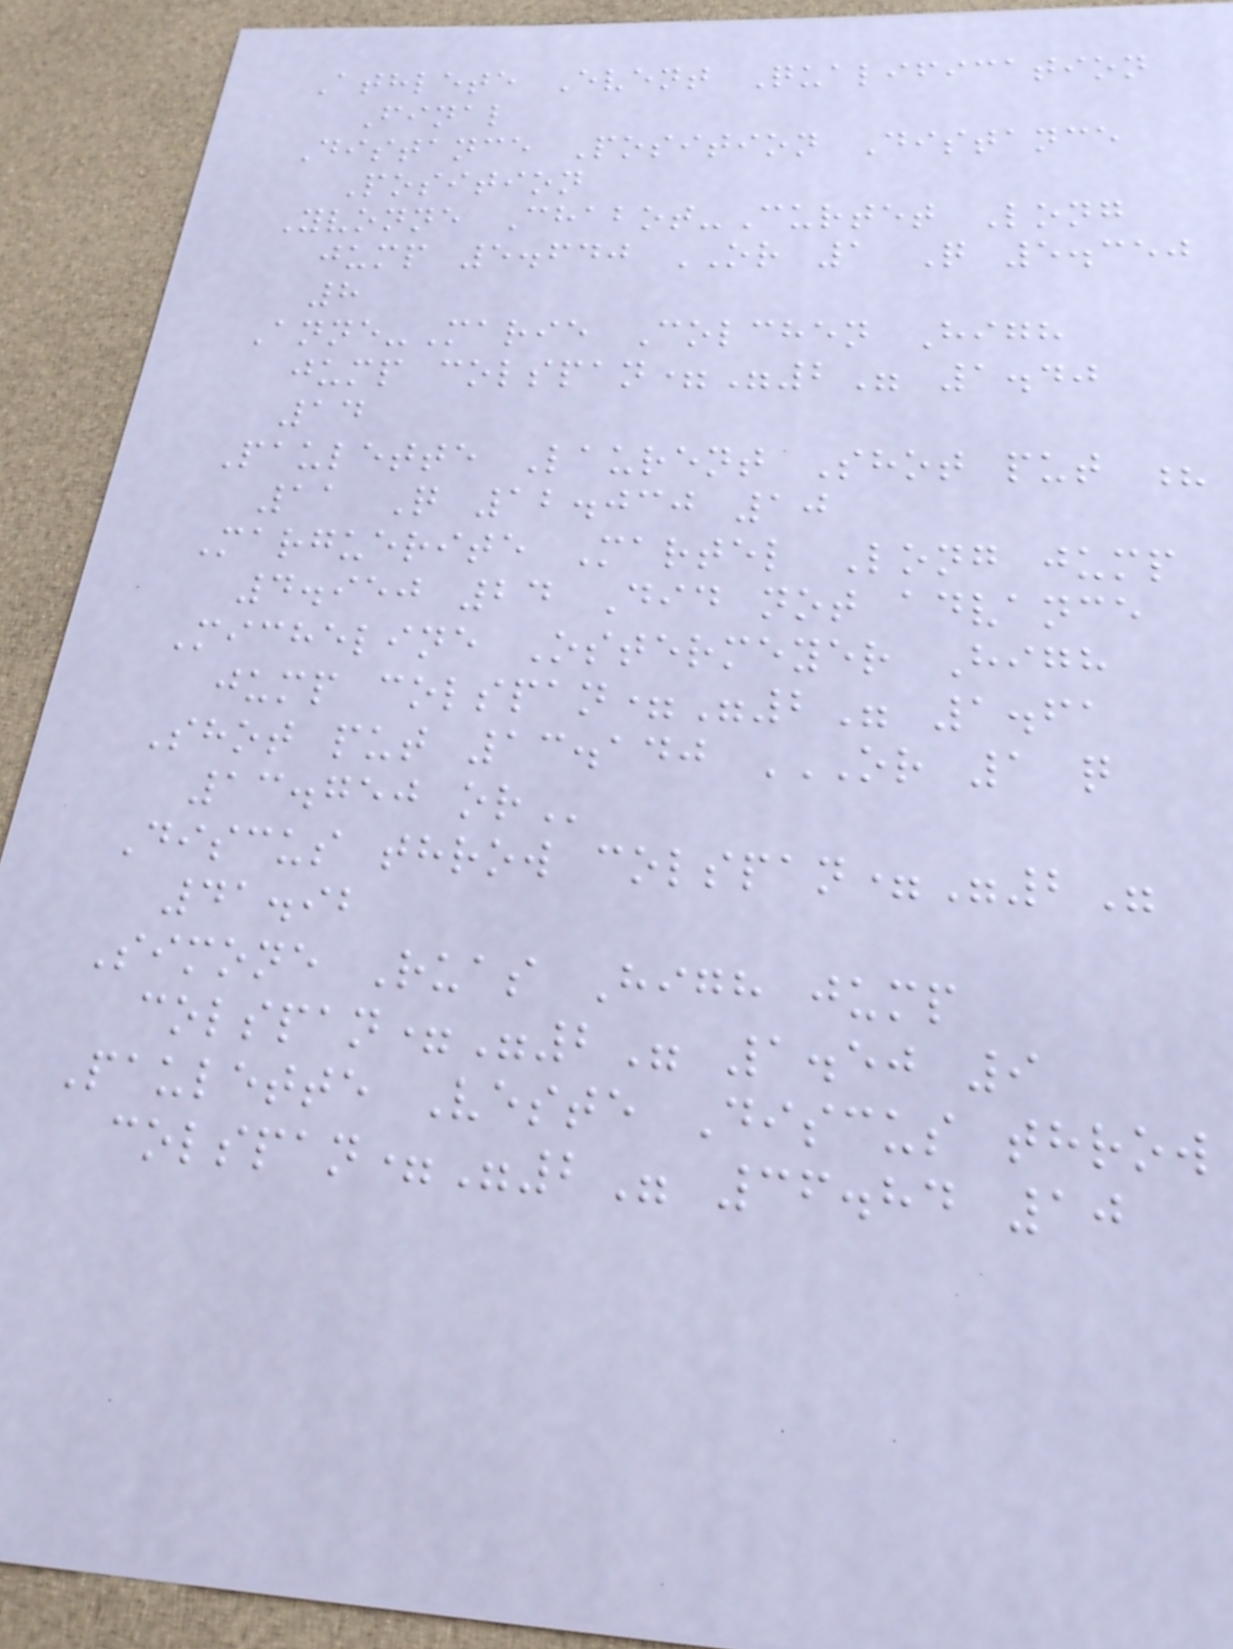Athlete Event Qualification
Final
Distance Position Distance
Position
Yvonne Chabot-Curtet Long
jump 5.640 OR 1 Q 5.350
8
Anne-Marie Colchen High
jump colspan="2" 1.40
14
Paulette Laurent Shot put ?
11 Q 12.030 10
Marguerite Martel Long jump
4.950 24 Did not advance
Micheline Ostermeyer High
jump colspan="2" 1.61
Shot put 13.140 OR 1 Q
13.750 OR
Discus throw colspan="2"
41.92
Simone Ruas High jump
colspan="2" 1.50 9
Paulette Veste Discus throw
colspan="2" 36.84 10
